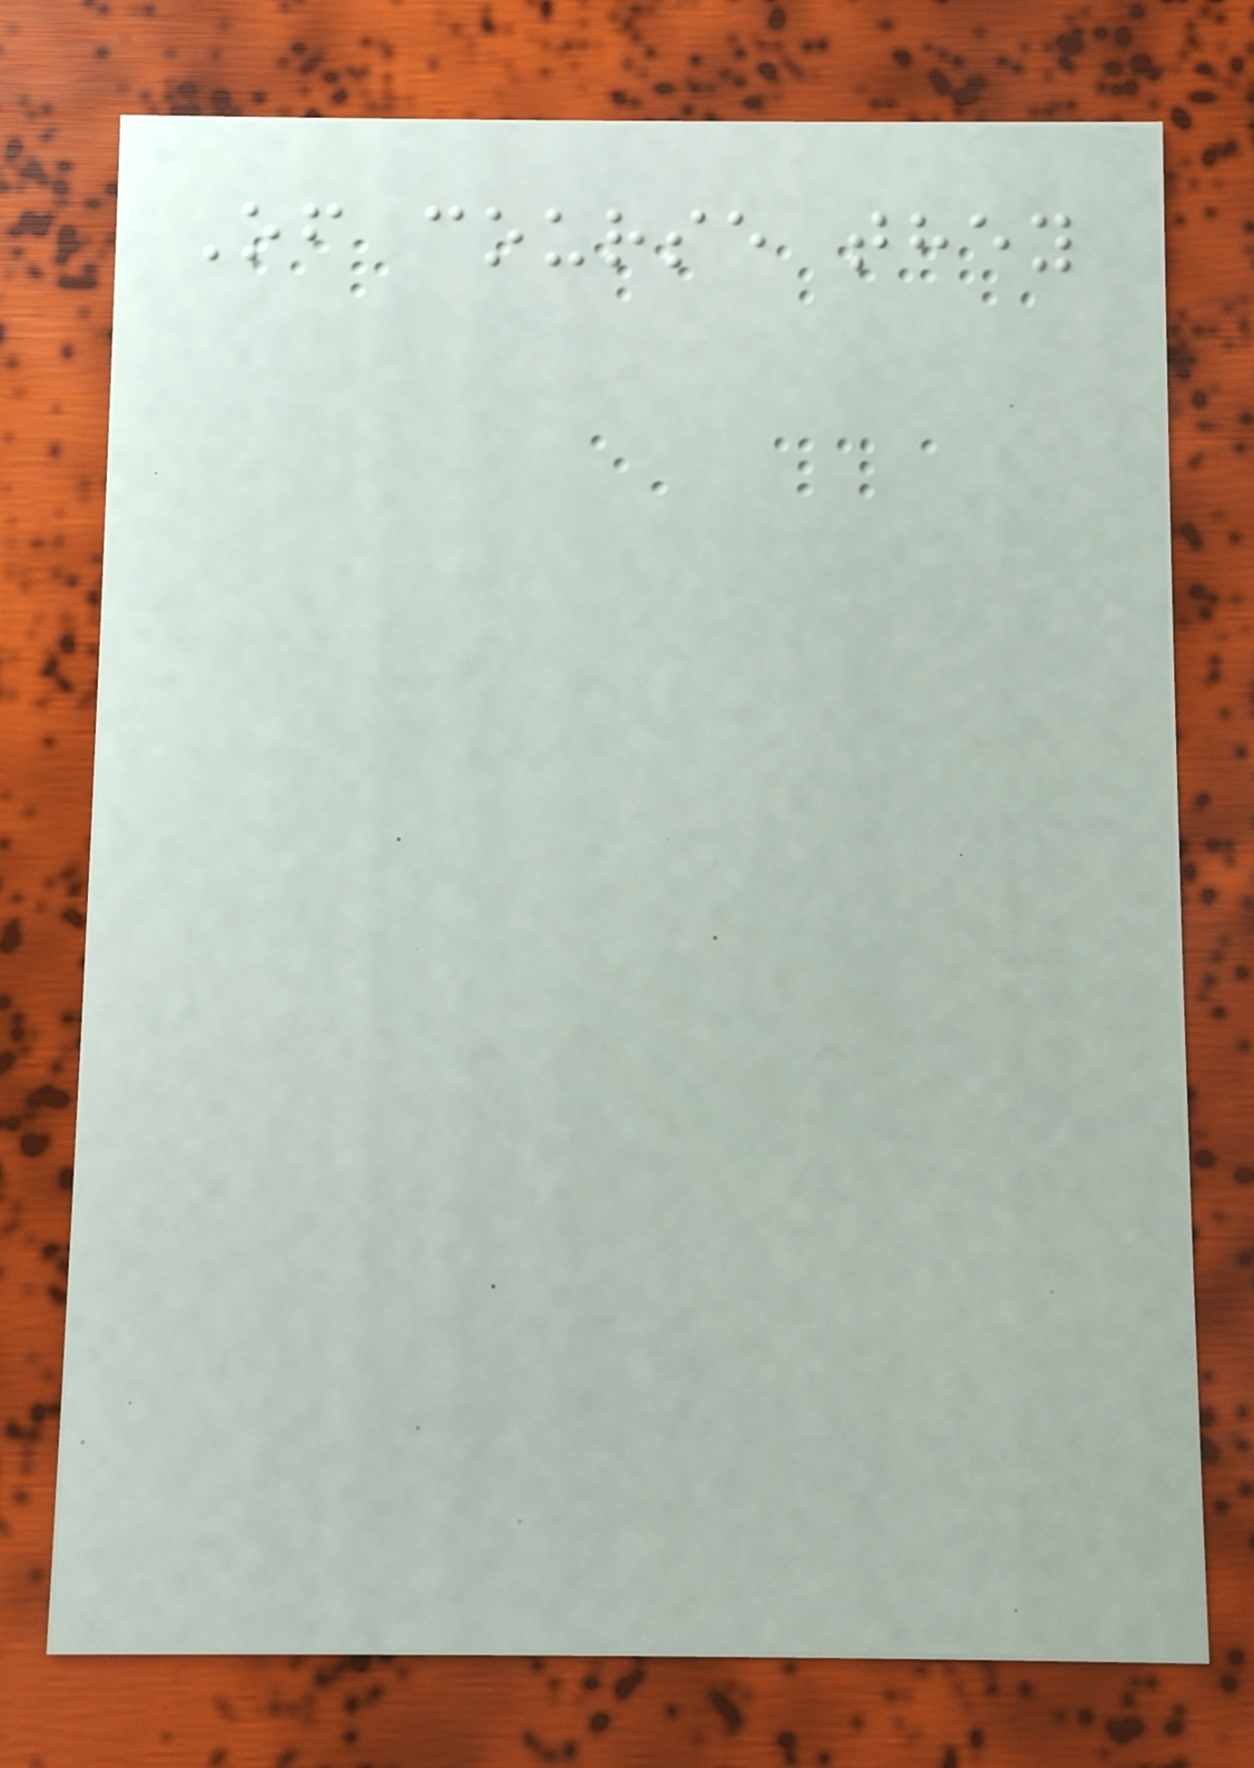Of course they
